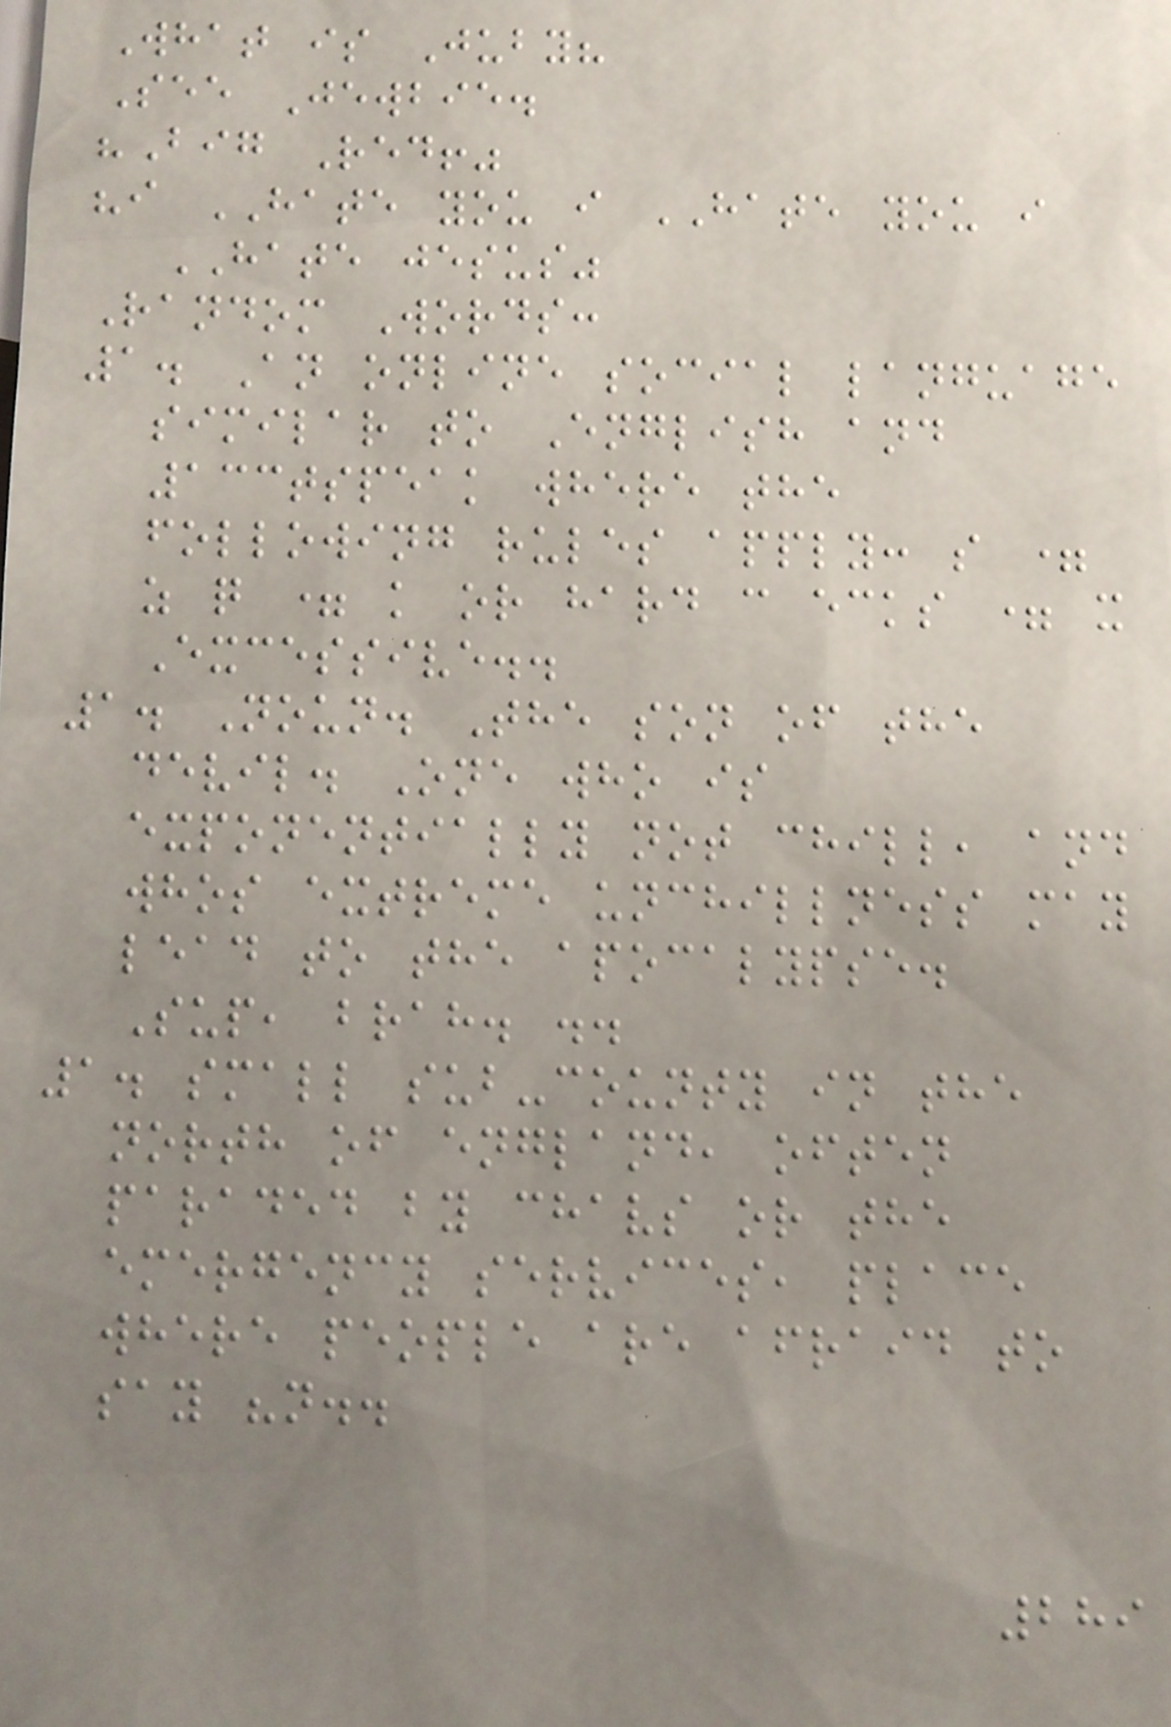What is Juby?
See Jewbie.
"Big Red!"
"i HATE you i HATE you i
HATE jesus"
Random Words:
1. An online social language
similar to English and
133tspeak where the
following rules apply: s =
z q = k or hard c ecks = x
Excessive..
1. Noun. The son of the
devil. One who is
exponentially not chill, and
whos extreme unchillness may
lead to the apocalypse.
Sup, brah. ..
1. small sub-county in the
north of england, often
paraded by chavs or the
emergency services, place
where people are afraid to
say "n..
289
